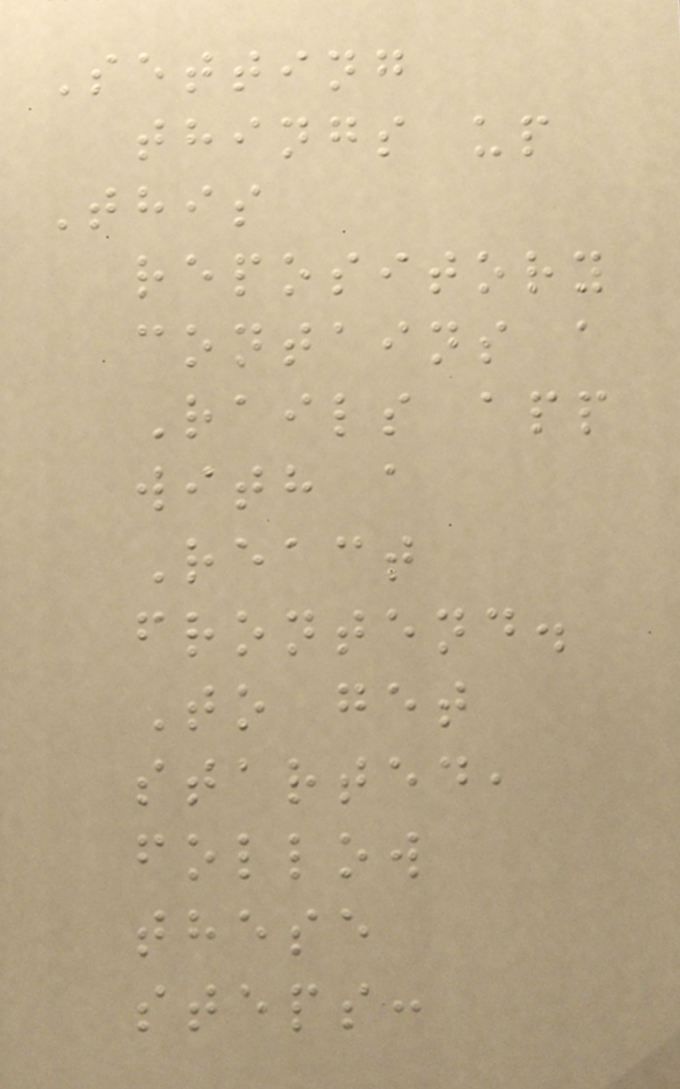Setting
things up
This
repository
contains a
Rails app
with a
React
frontend.
To get
started,
follow
these
steps:
